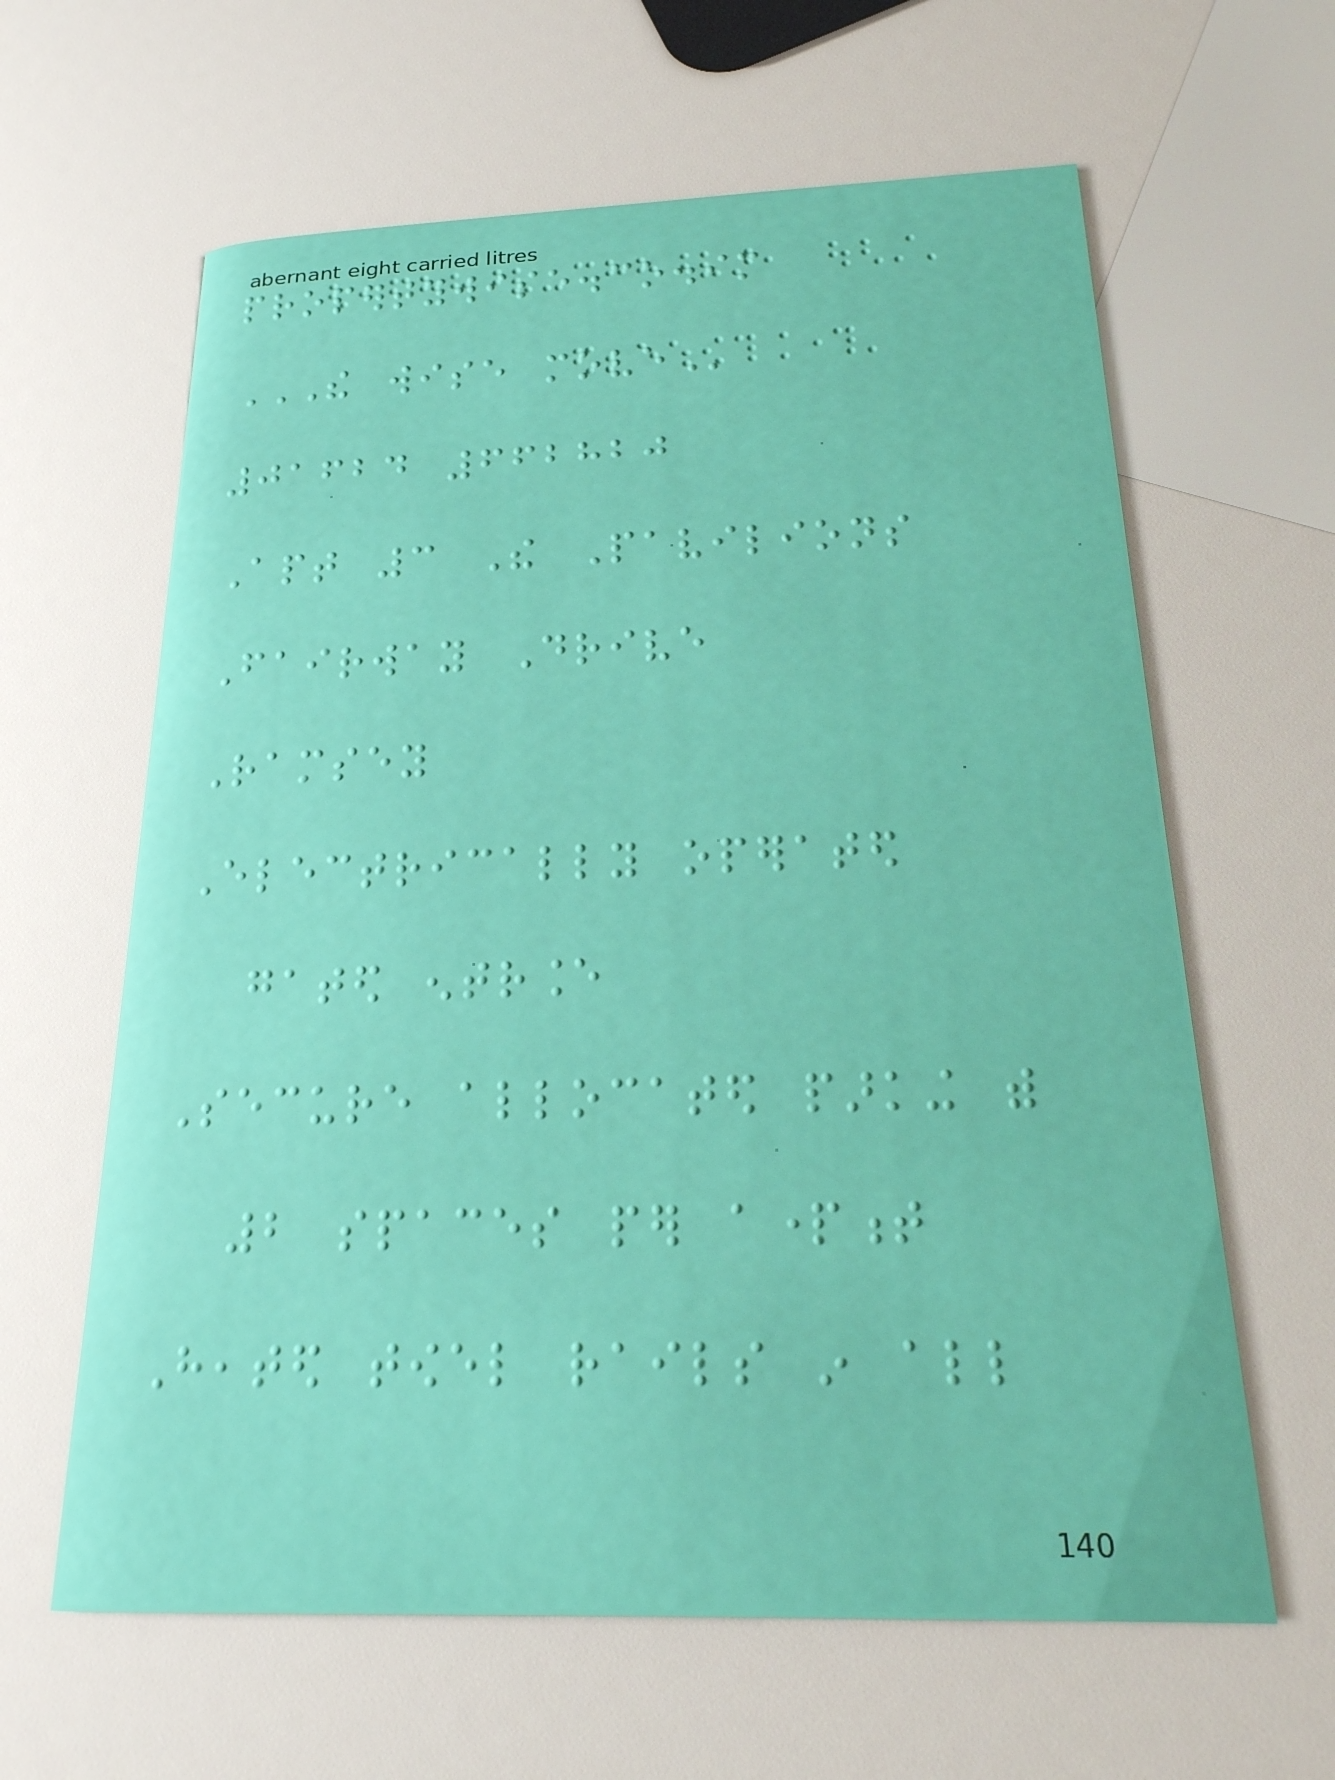propertywise.co.im
THE WISE MOVE
01624 662820
Apt 3 The Pavilions
Fairway Drive
Ramsey
Electrically operated
gated entrance
Secure allocated parking with
2 spaces per apartment
Heated towel rails in all
